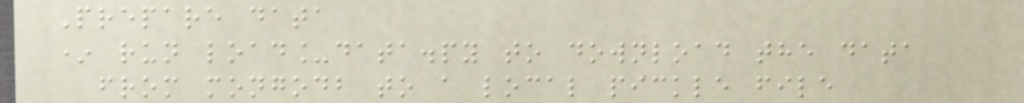Prepare data
* run load_data.py to download the data
from mongodb to a local pickle file
